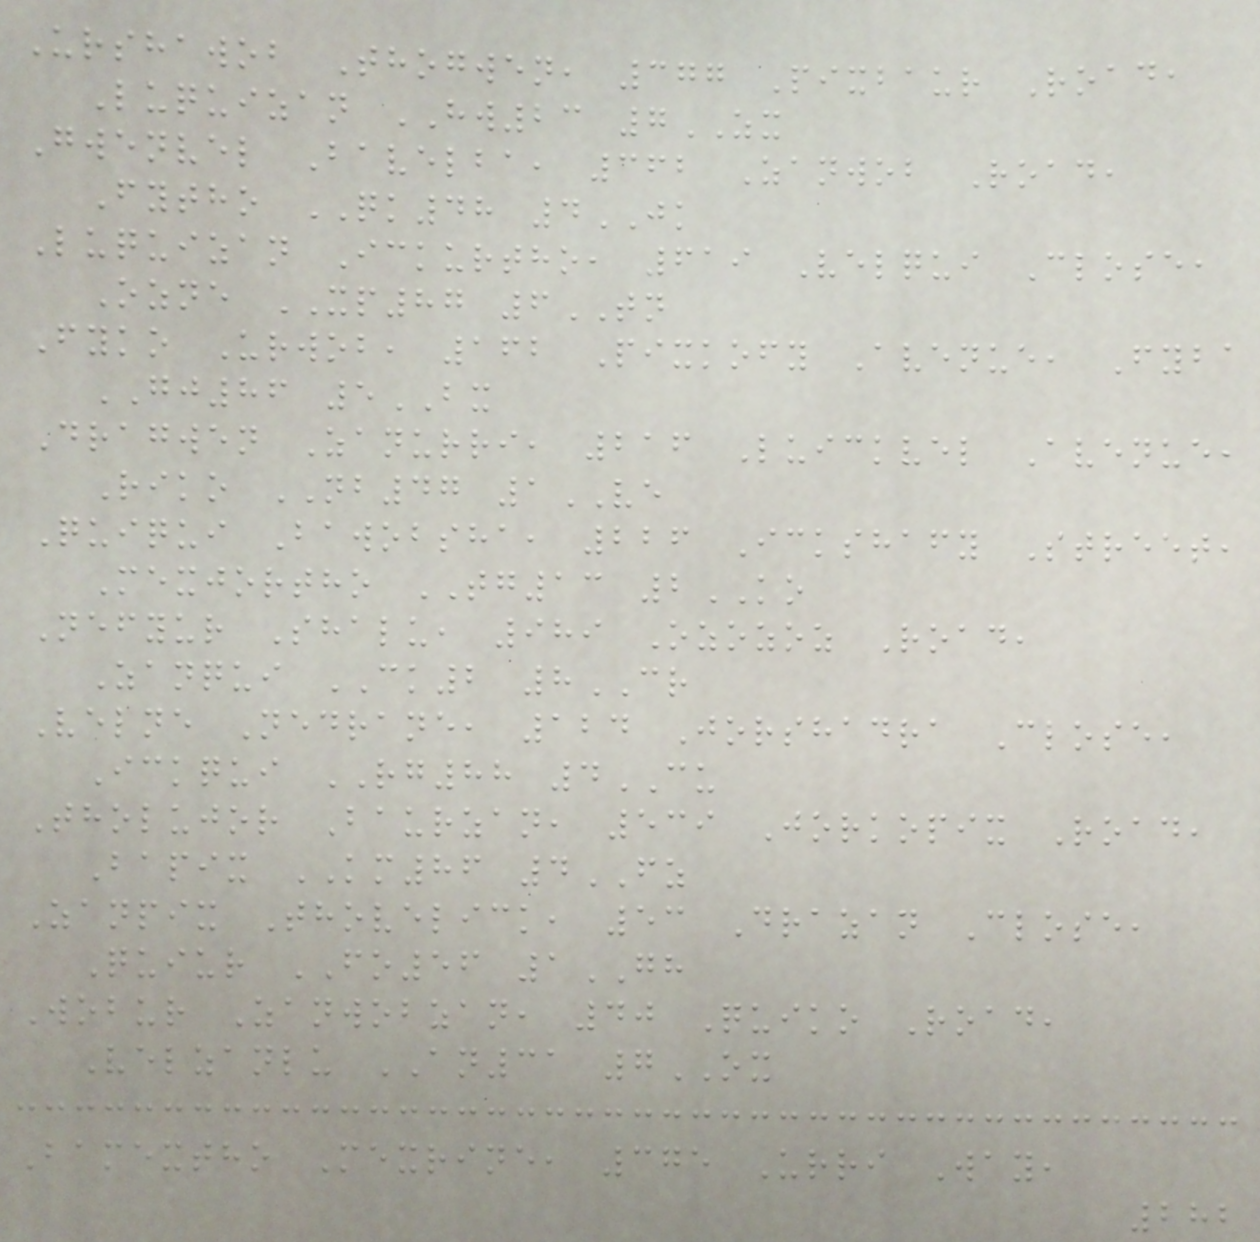Urshawob Thogwen, 377 Pixbaur Road,
Luquizan HW23 7ZX
Gwenvel Bavelba, 362 Zanwob Road,
Fytho QK48 4JK
Luquizan Ickurtho, 619 Velqui Close,
Ozne XP87 6TN
Fyko Urwob, 162 Pixkofy Avenue, Fyba
GJ86 5BX
Dragwen Zanurri, 216 Luickvel Avenue,
Riko NB47 1VE
Quiqui Bawobsha, 226 Ickshafy Street,
Mexjortho TG13 2KO
Nefyur Shalu, 989 Ozozoz Road,
Zanqui CK2 8CR
Velne Nedrane, 124 Jorshadra Close,
Ickqui RG88 4CU
Tholujor Baurzan, 539 Jorkopix Road,
Bapix KM86 4FZ
Zanpix Thovelick, 53 Drazan Close,
Quiur FO56 1GH
Wobur Zanwobzan, 40 Quiko Road,
Velzanlu AN31 7OX
Bamextho Mexrine, 375 Urri Way,
282
